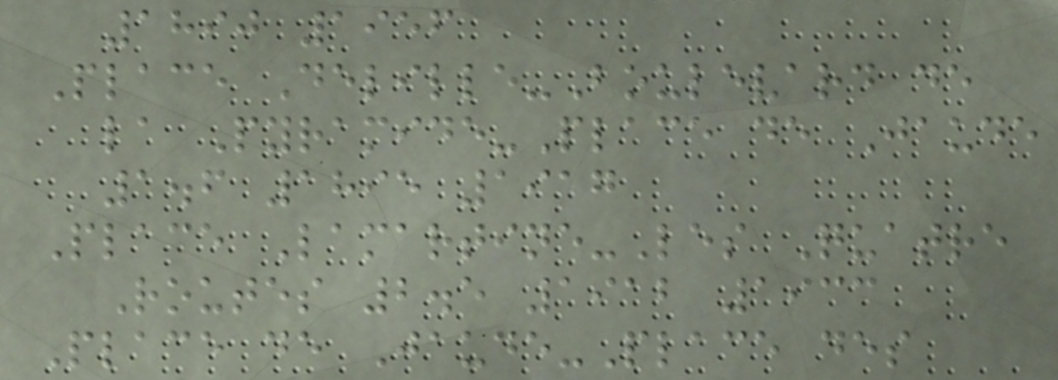1890 1956
Place Delille-Boulevard de
la Pyramide-Place de Jaude
1.6 1895 1917
Place Lamartine-Les Quatre
Routes 2.5 1912 1933
Place de Jaude-Place des
